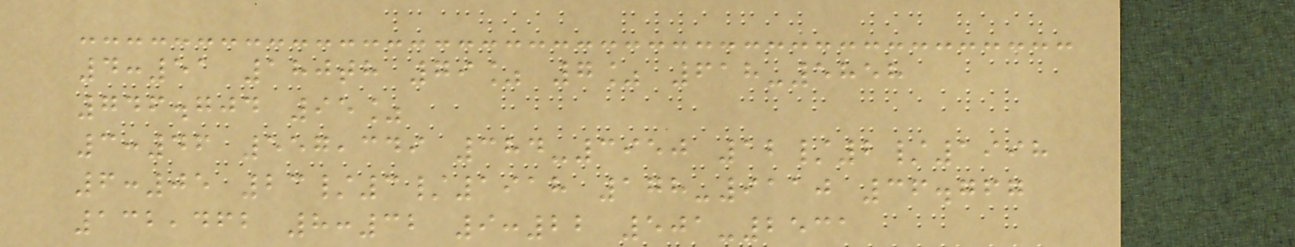4:51 180th 79% 7% 618-5858
746.704 95%
3:46 557,349 384-3950 12/2/1998
6:05 23/3/1918 178-9110 36.767
132,462 8:32 9:22 501-2531
